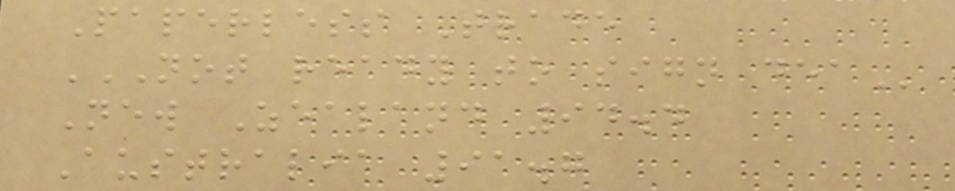Paperless Trade
NOT READY TO SIGN DEA
New Zealand 94.4
Australia 91.7
